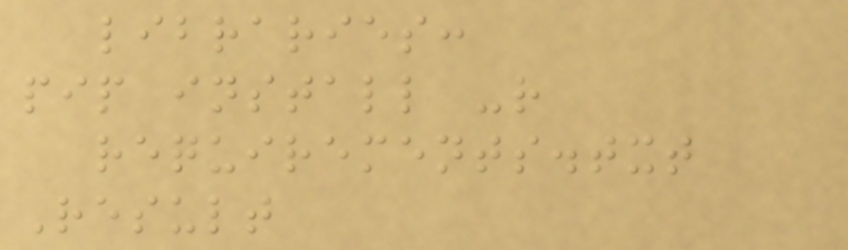libraries:
pip install -r
requirements.txt
Result
